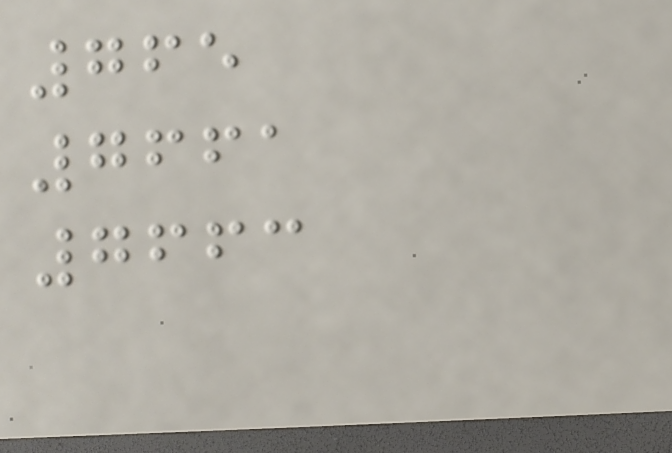765
7661
7663
